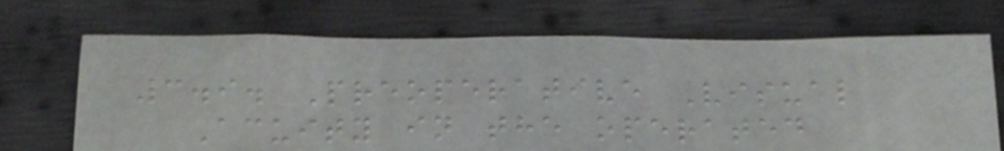3.9. Preoperative Visual
Acuity in the operated
